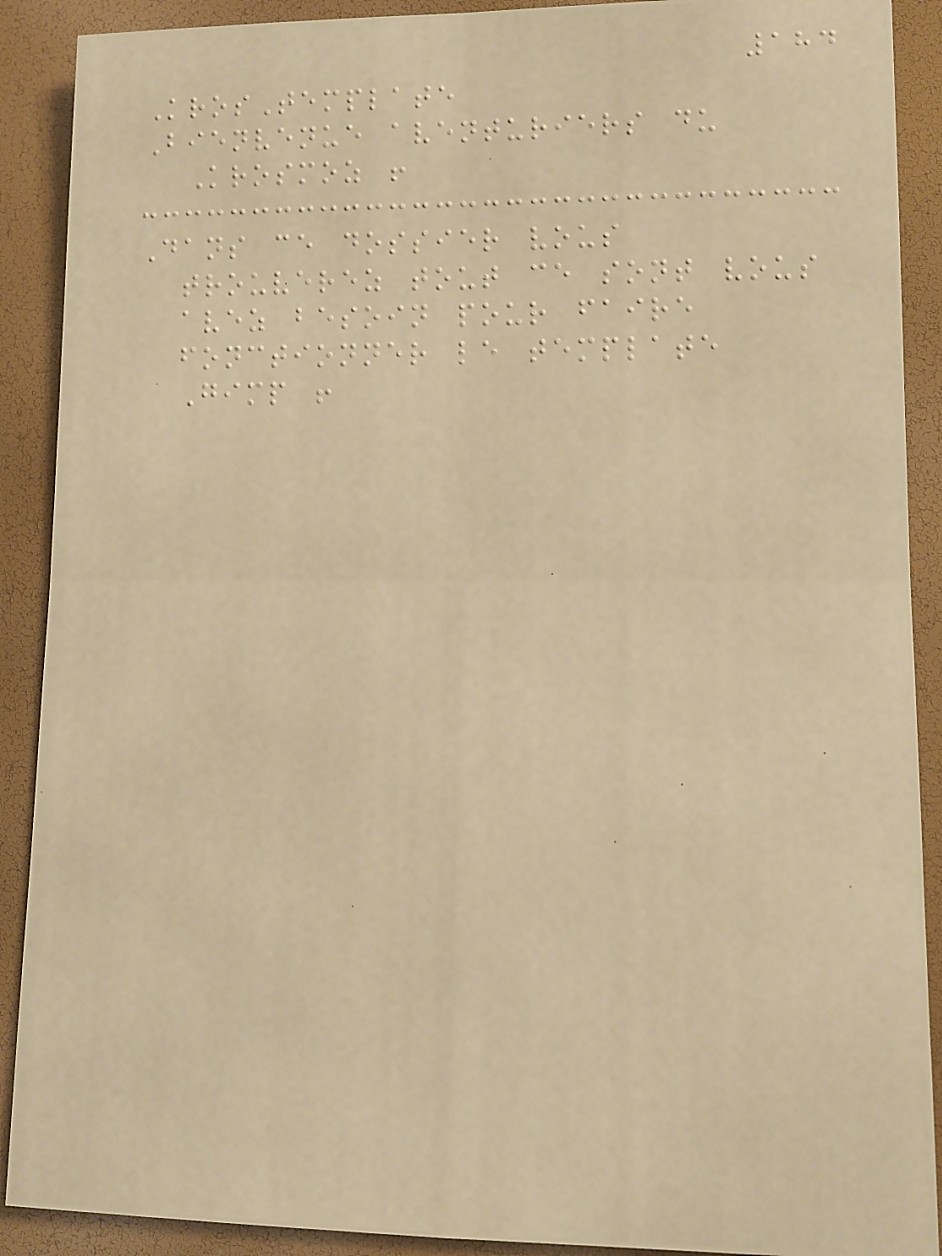184
KrosTemplate
Bienvenue aventuriers du
Krosmoz !
Dans ce dossier vous
trouverez tout ce sont vous
avez besoin pour faire
fonctionner le template
Gimp !
